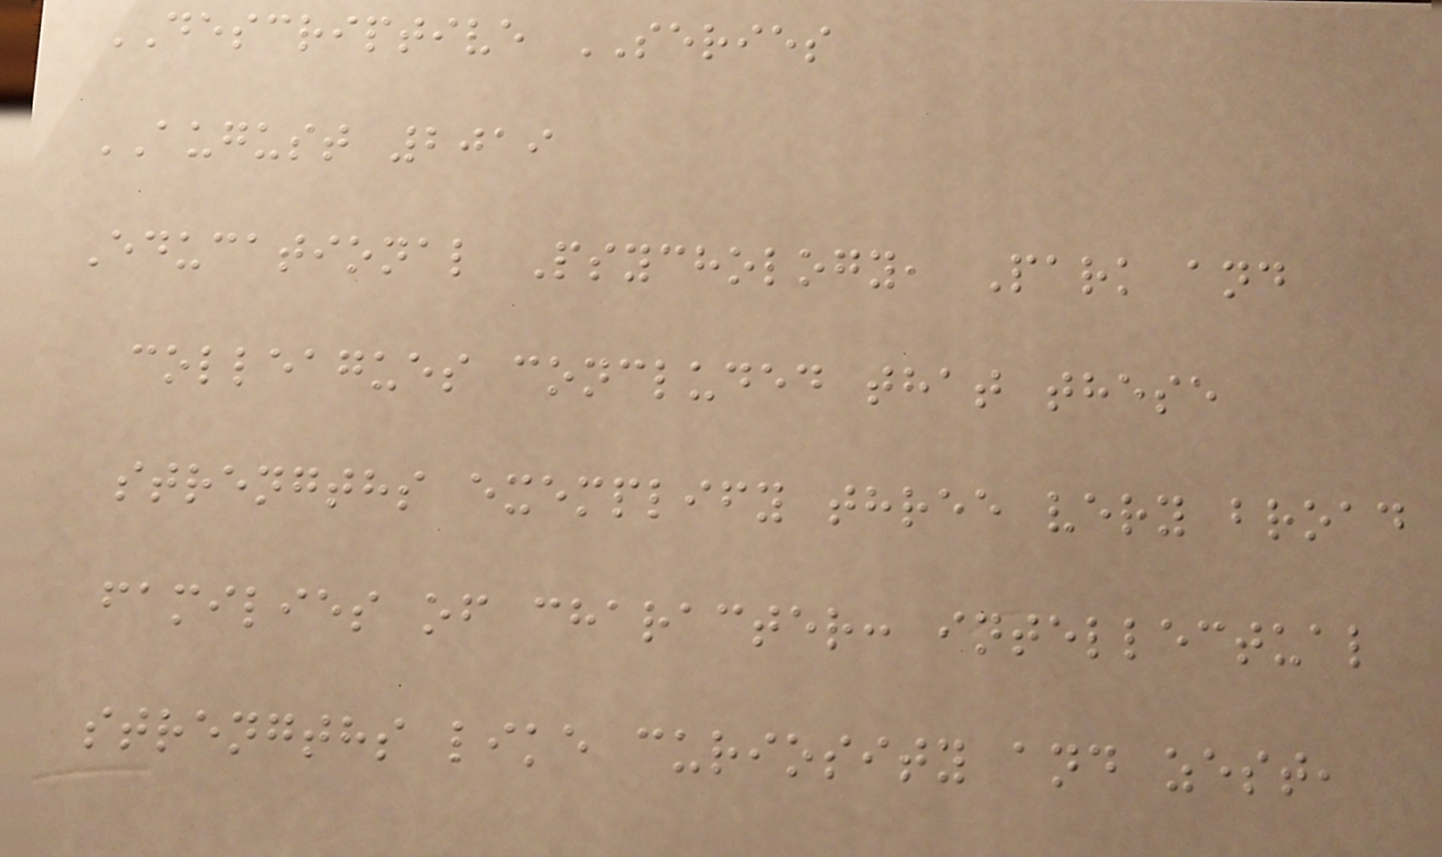DESCRIPTIVE SERIES
AUGUST 2019
Educational Psychology, Park and
colleagues concluded that these
strengths exemplify three very broad
families of character: intellectual
strengths like curiosity and zest,
